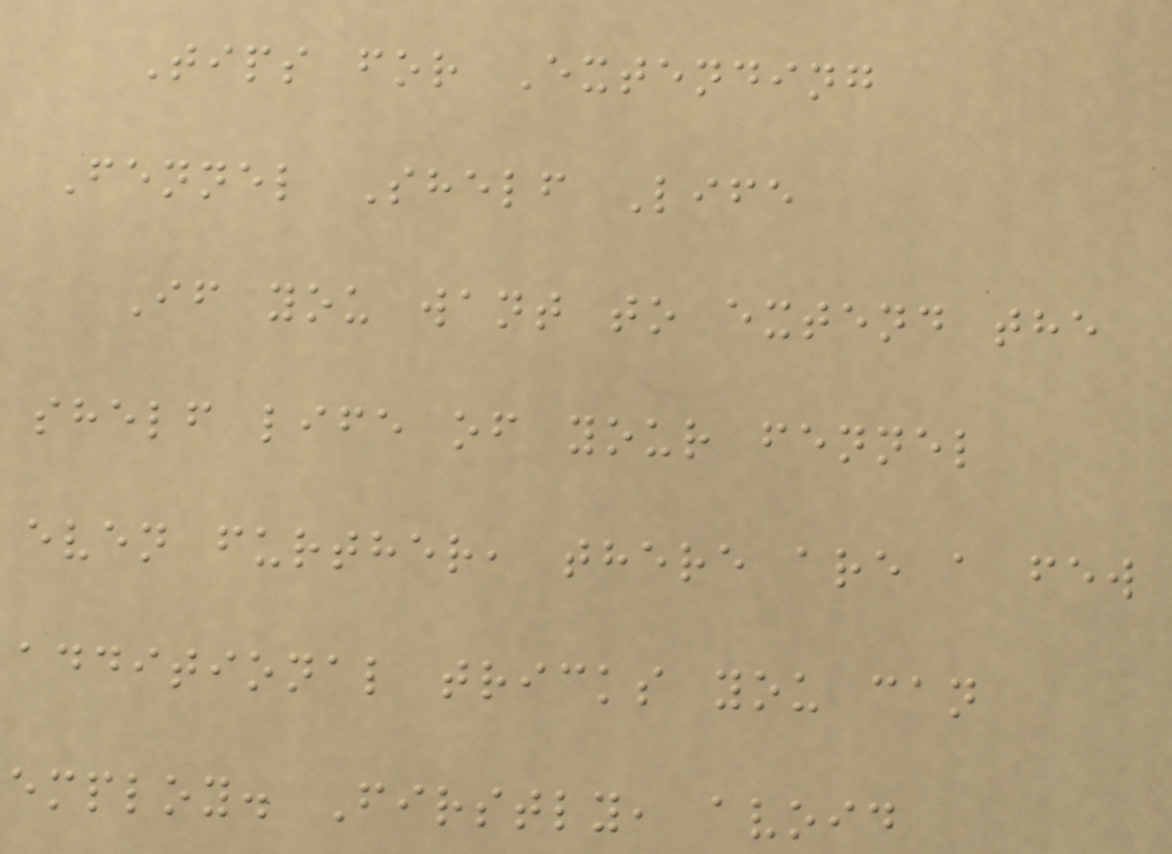Tips for Extending
Fennel Shelf Life
If you want to extend the
shelf life of your fennel
even further, there are a few
additional tricks you can
employ. Firstly, avoid
